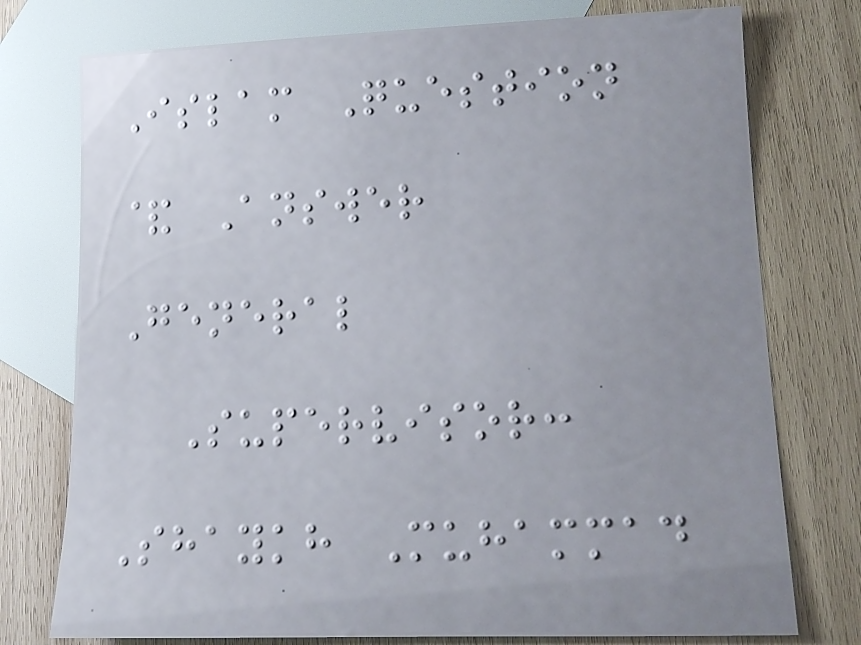Islam Question
& Answer
General
Supervisor:
Shaykh Muhammad
